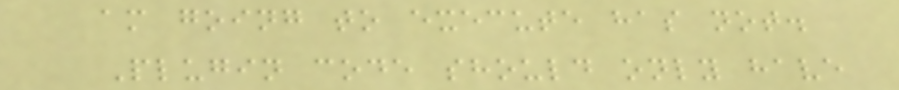am going to execute has not.
Plugin code should only have
